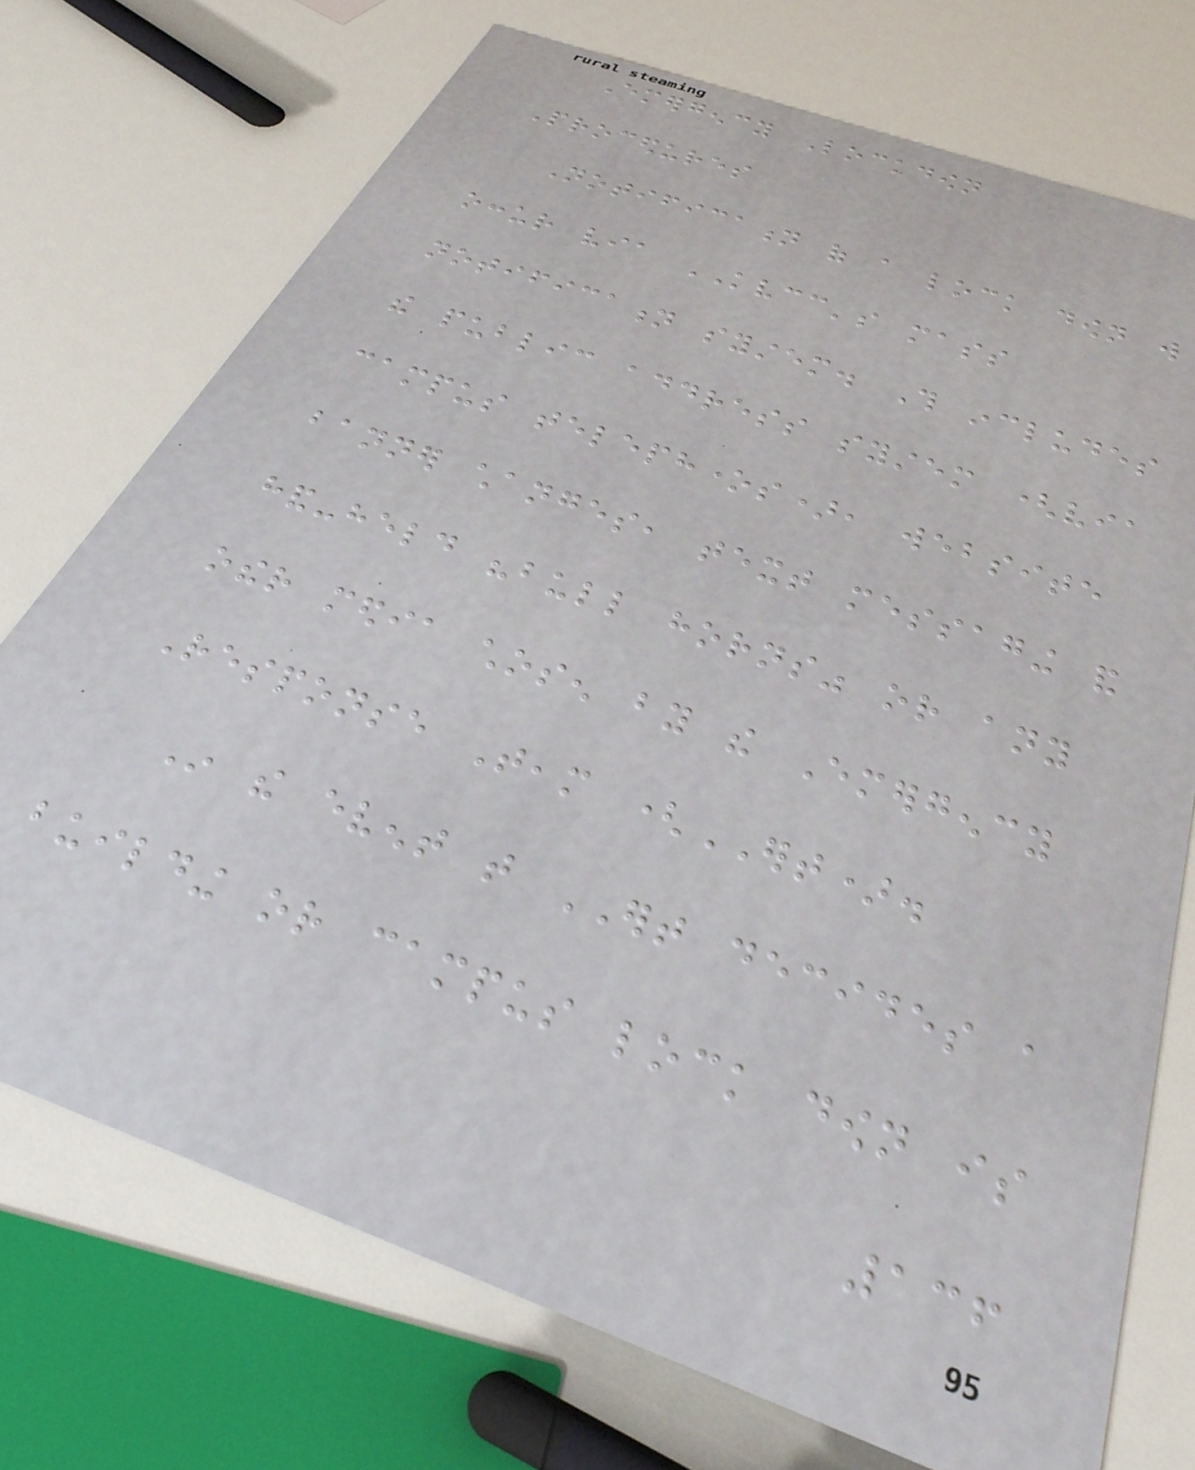Emergency Lockdown
Procedures
Notification of a lock down will
occur via KVCC's mass
notification system. This includes
the public address system (via
campus telephones), website
banner changes, text messaging and
hand-held "bull horns" or any
other media chosen by the Emergency
Response Team (ERT).
In the event that ERT decides a
building or campus lock down is
136
